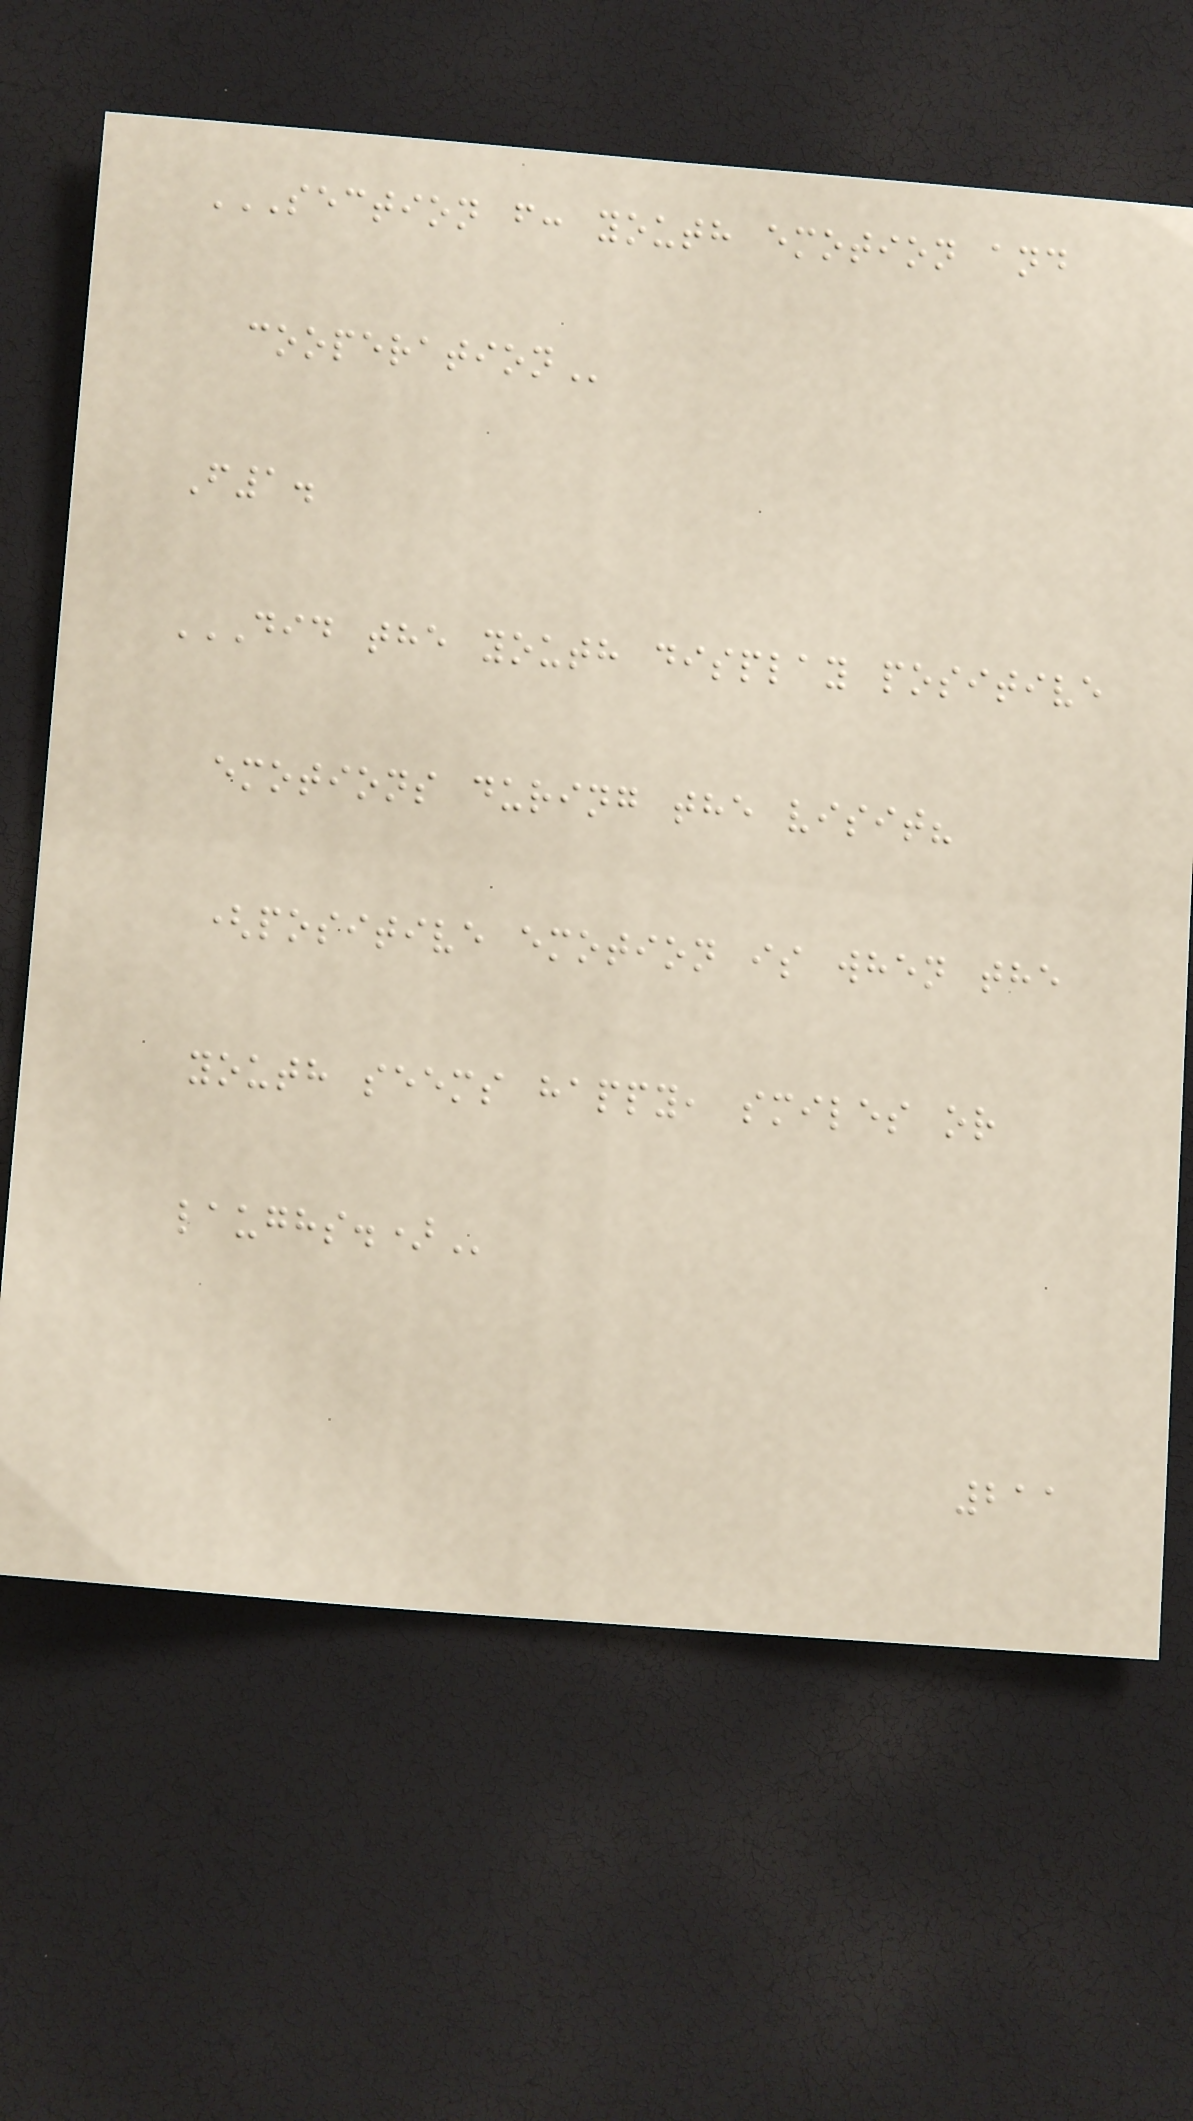SECTION F: YOUTH EMOTION AND
COOPERATION
F1.
DID THE YOUTH DISPLAY POSITIVE
EMOTIONS DURING THE VISIT?
(POSITIVE EMOTION IS WHEN THE
YOUTH SEEMS HAPPY, SMILES OR
LAUGHS.)
211
